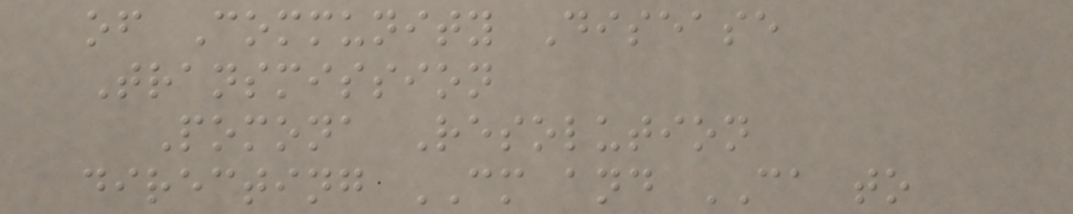of Community Disease
Transmission
Pomona Resolution
directing CM and CA to
